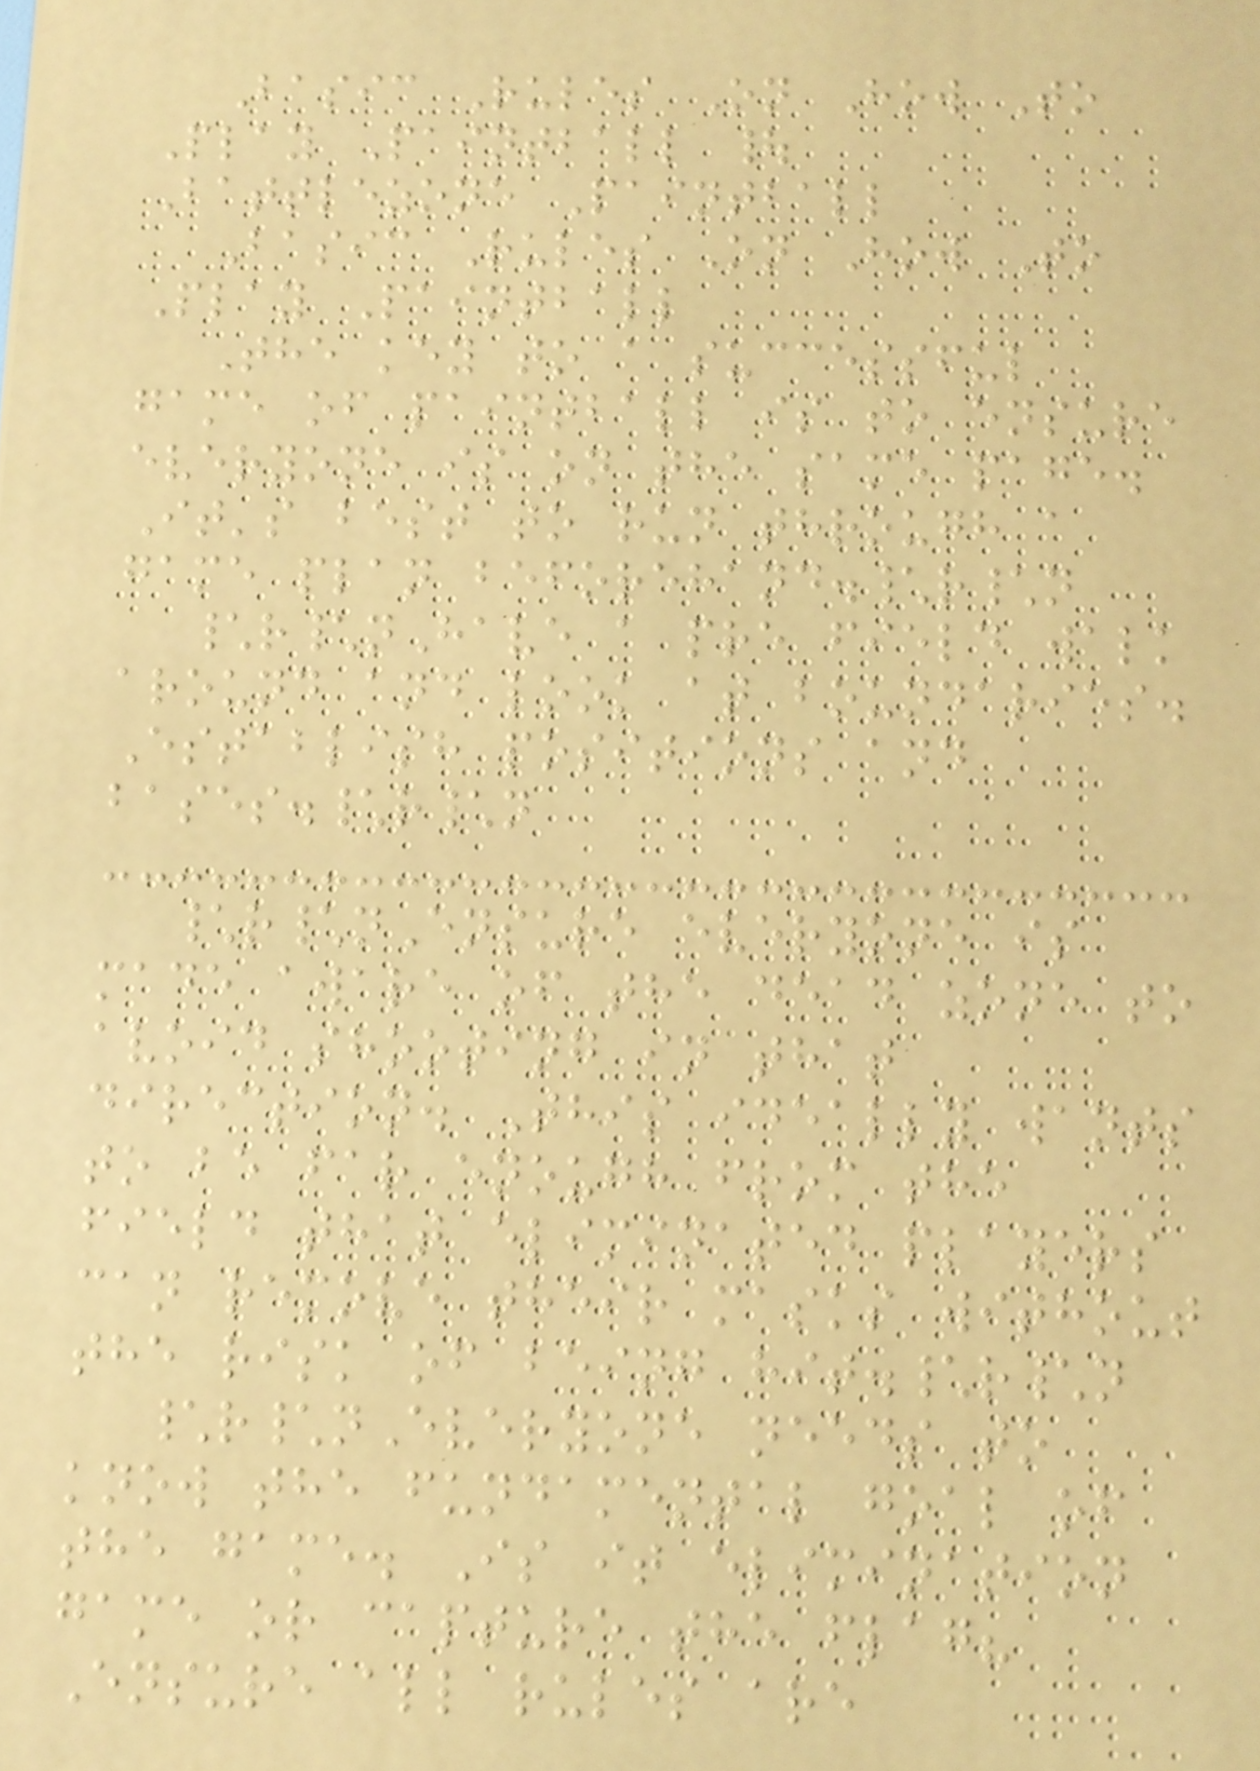Basic Rules On How To
Play Paintball |
Battlezone Paintball
Basic Rules On How To
Play Paintball
The key to a successful
game of paintball is to ensure
everyone is on the same page.
It's best to run through a
game plan beforehand.\r\n
\r\nHave a pre field walk
around and look at boundaries.
Establish positions and
bases.\r\n
\r\nEnsure everyone is
made aware of the dead zone to
avoid shooting in that
direction. This ideally wants
to be far enough from the
field that eliminated players
can remove their masks without
the risk of being hit.\r\n
\r\nEveryone needs to
know the fundamental goal of
the game. Is it elimination
game or capture the flag?
Ensure all rules are
